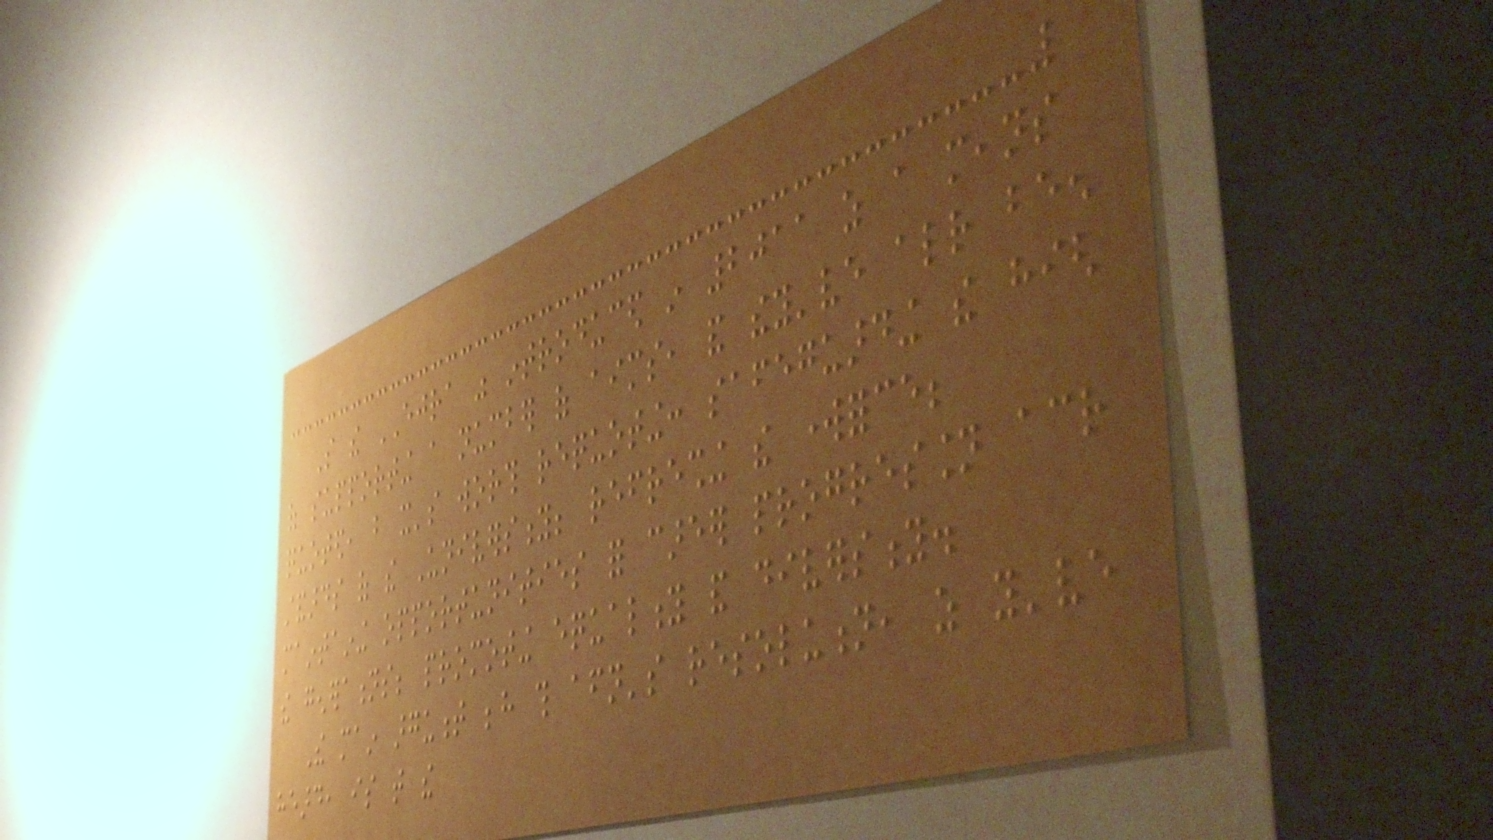So the EJRA was introduced in 2011 as a means
of supporting a number of aims, and they've already been
quoted, but it's worth requoting: safeguarding the high
standards of the University; refreshing the workforce;
maintaining opportunities for career progression across
the generations; promoting equality and diversity.
The main argument behind this afternoon's resolution, as you've
heard, is that the
